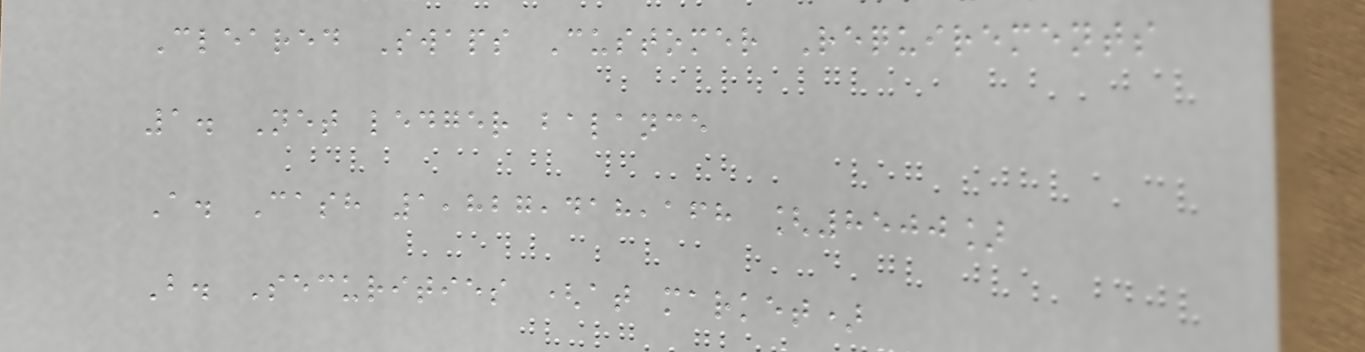Cleared Swaps Customer Requirements
1. Net ledger balance
A. Cash 1,827,418,168 [8500]
B. Securities (at market)
